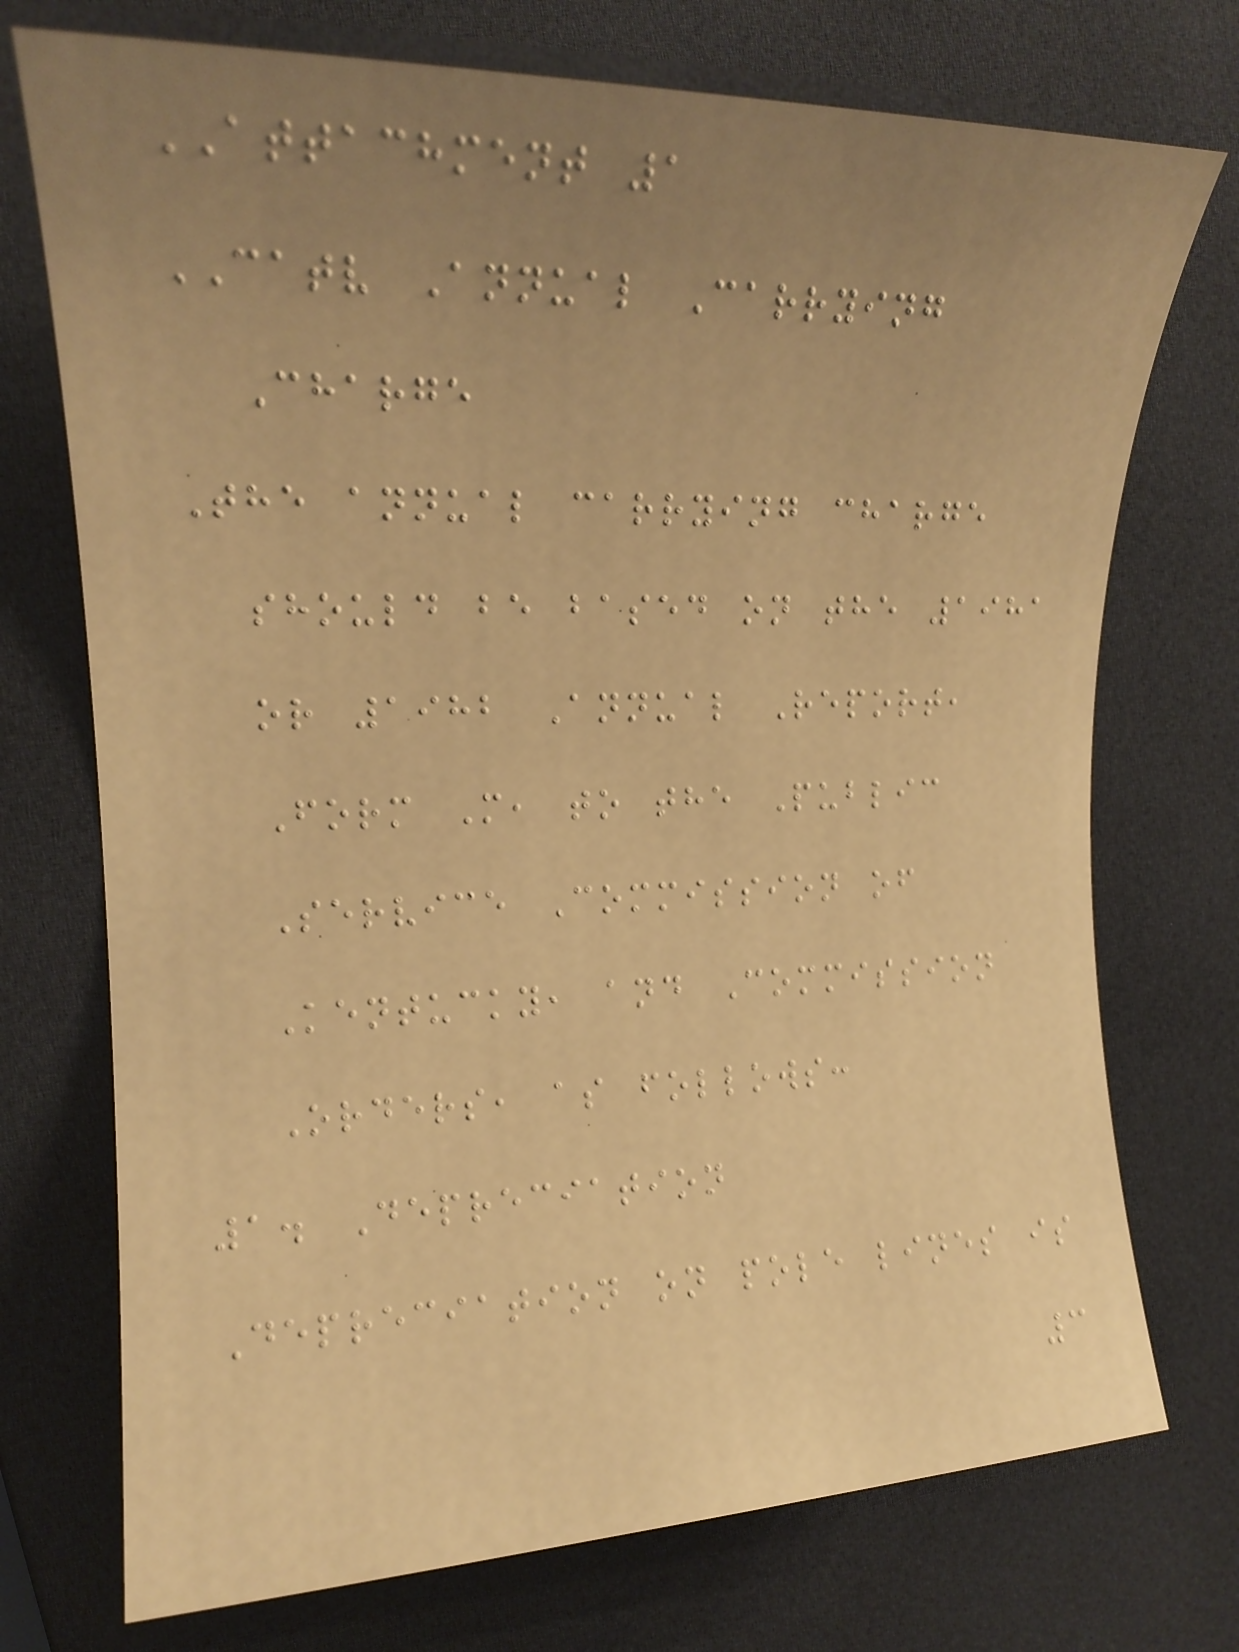ATTACHMENT 1
CATV Annual Carrying
Charge
The annual carrying charge
should be based on the 1981
or 1982 Annual Report,
Form M, to the Public
Service Commission of
Kentucky, and Commission
Orders, as follows:
1. Depreciation
Depreciation on pole lines is
3
